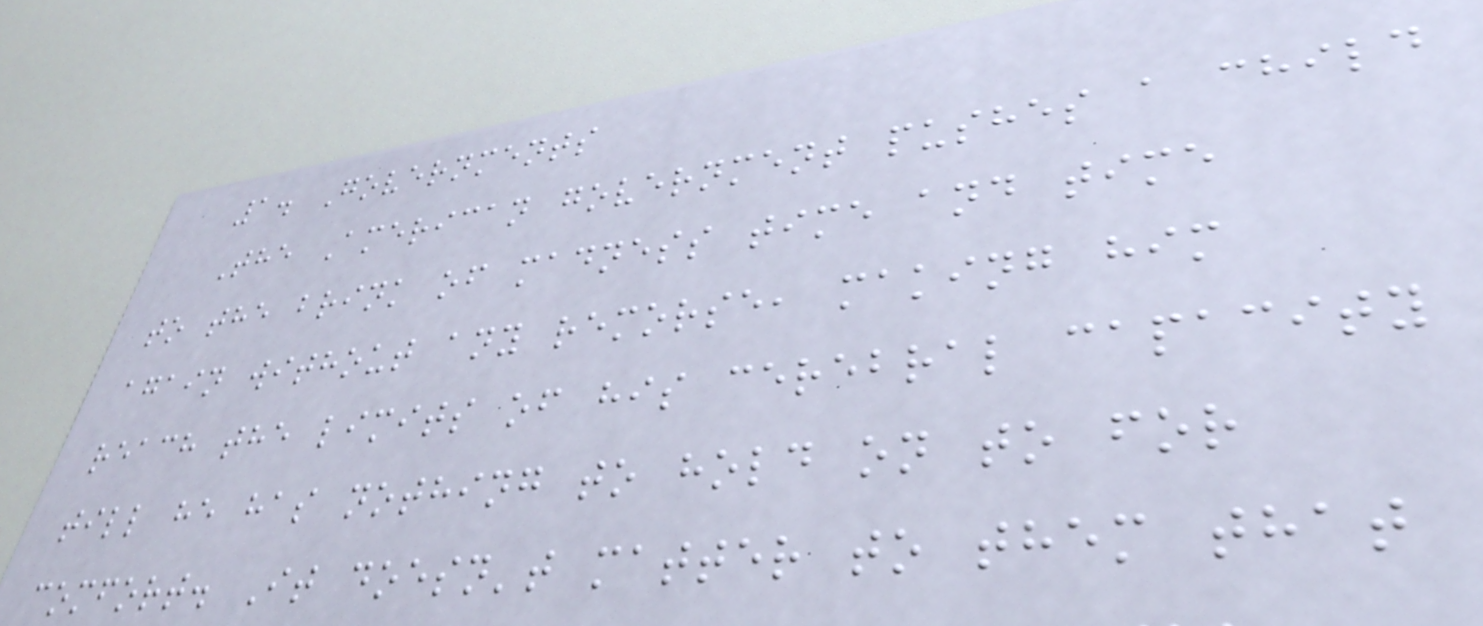1. Governments
The American government pushes a child
to the brink of madness time and time
again without any remorse, making him
reach the limits of his cerebral capacity
till he has nothing to hold on to for
comfort. It doesn't matter to them that
